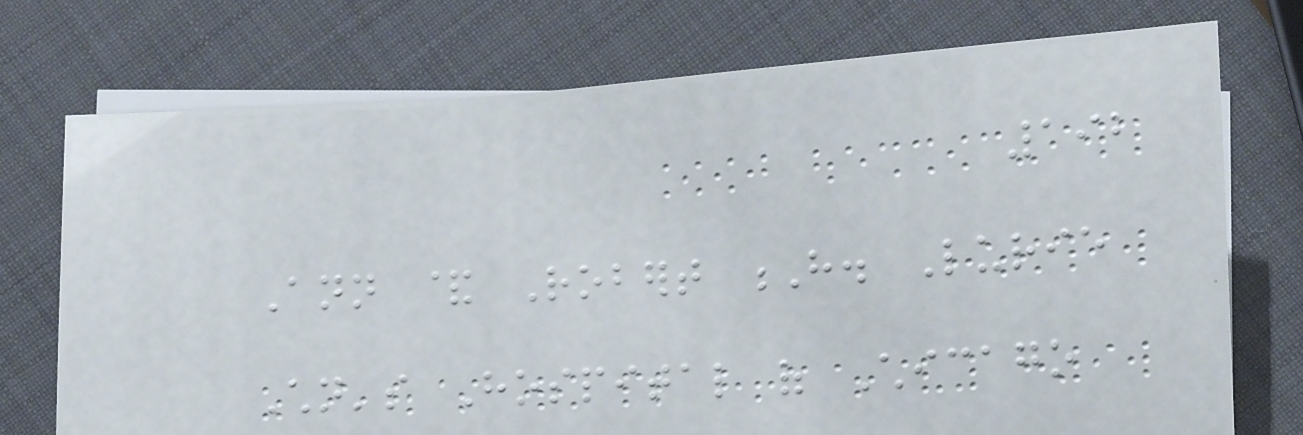192
Ann & Robert H. Lurie
Children's Hospital of Chicago
